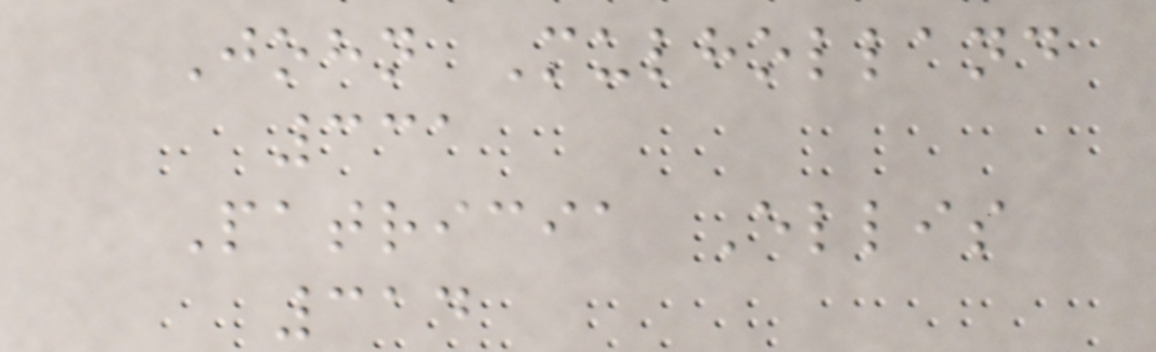John Mulholland
331
Patricia Ellis
314
